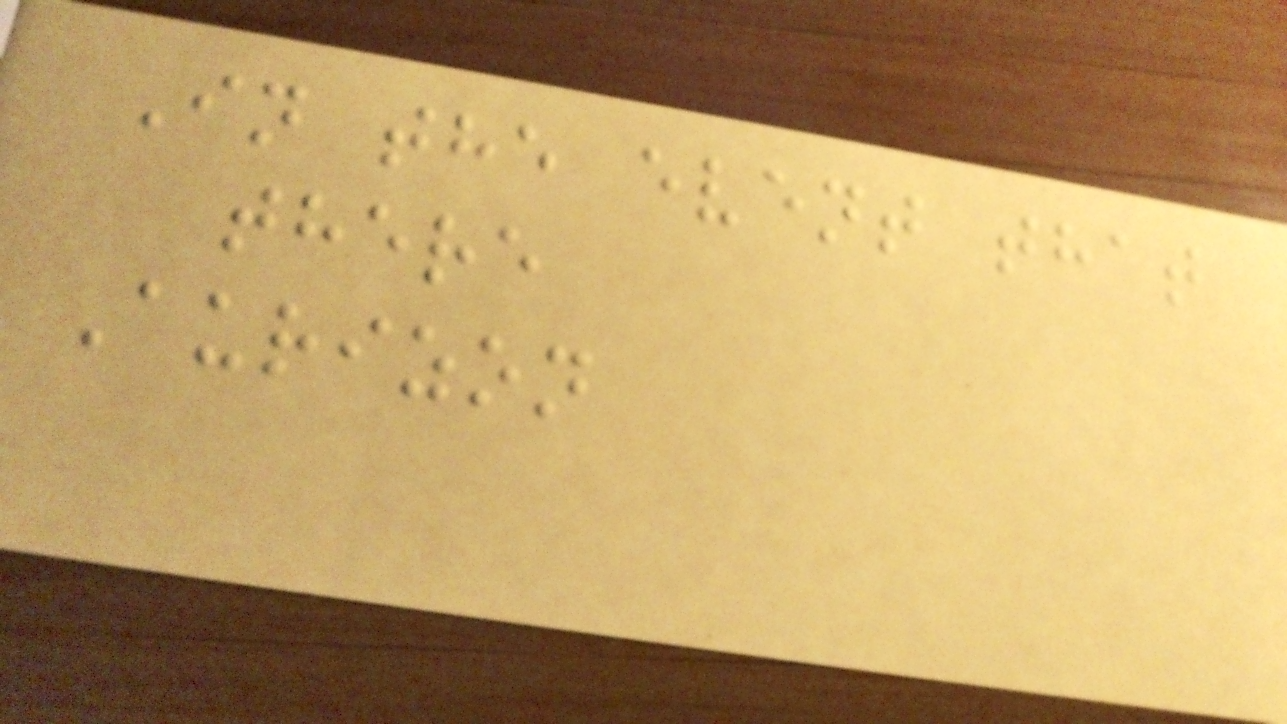In the event that
there
Aurizon
